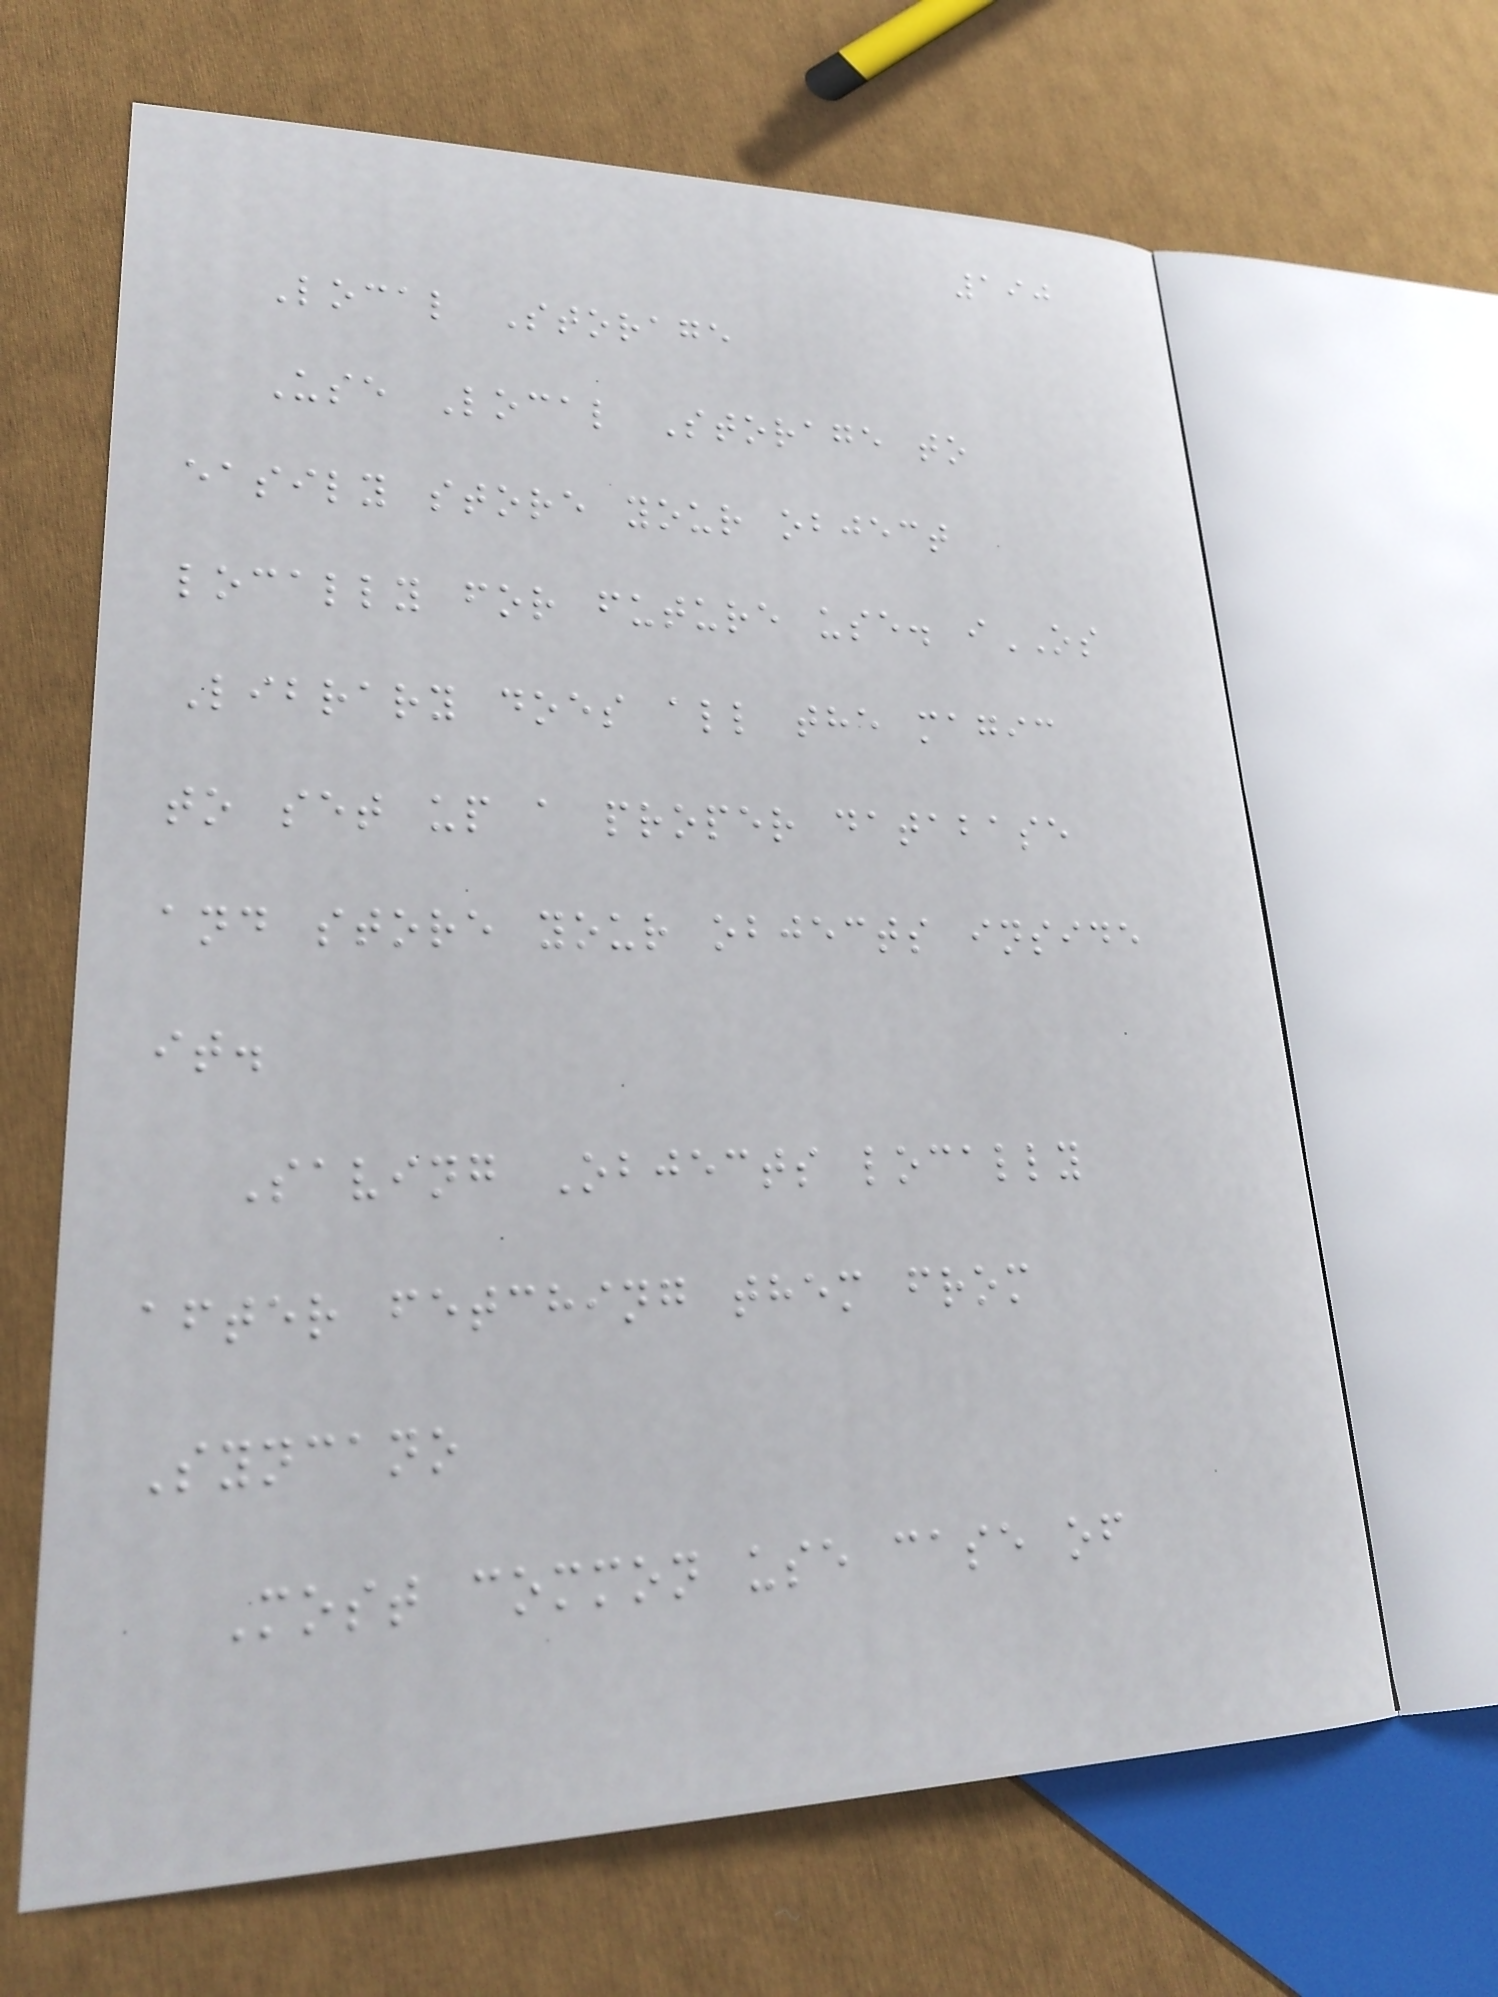190
Local Storage
Use Local Storage to
easily store your object
locally for future use. iOS
Library does all the magic
to set up a proper database
and store your objects inside
it.
Saving Objects locally
after fetching them from
Syncano
Most common use case of
